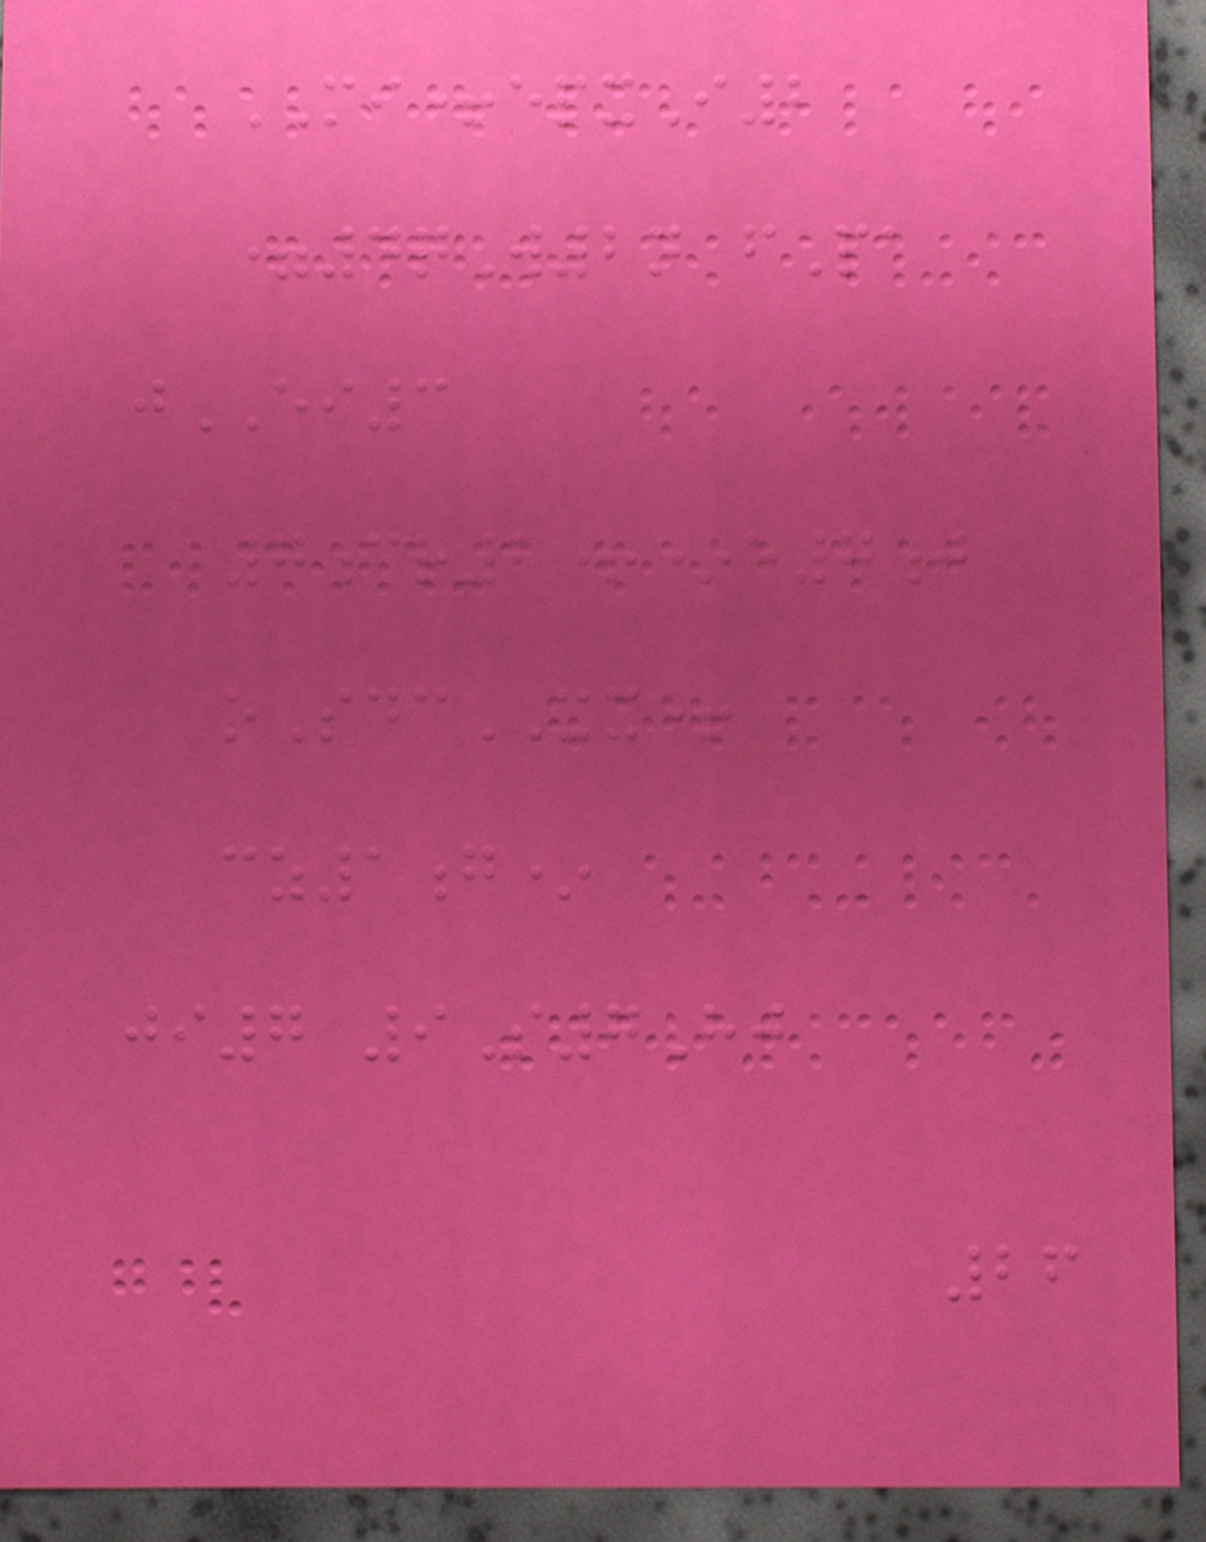MI+epxI2
=4qW2n fPa
jEI3
7cr2+*e7j
oSdcXX+
cz1g*
ji7 9S7Hj
26
